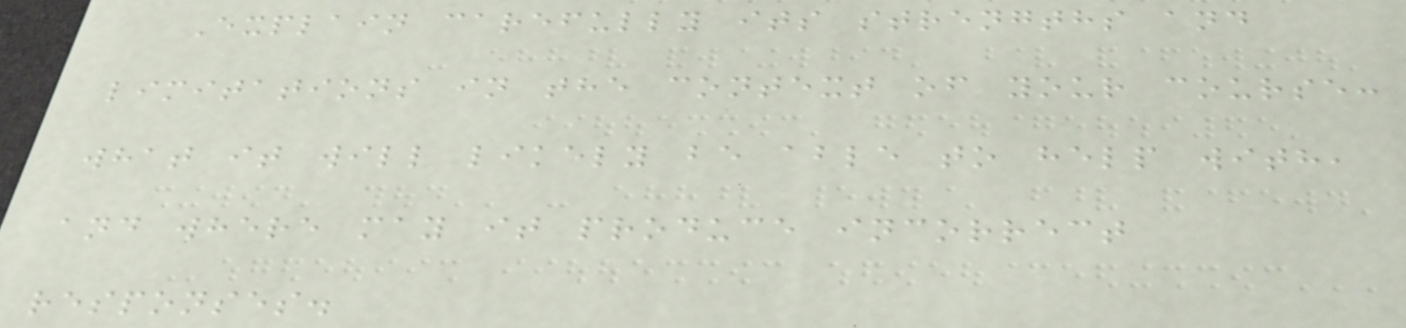Explain carefully its strengths and
limitations in the context of your course:
what it will likely be able to help with,
and where may it produce incorrect
responses.
